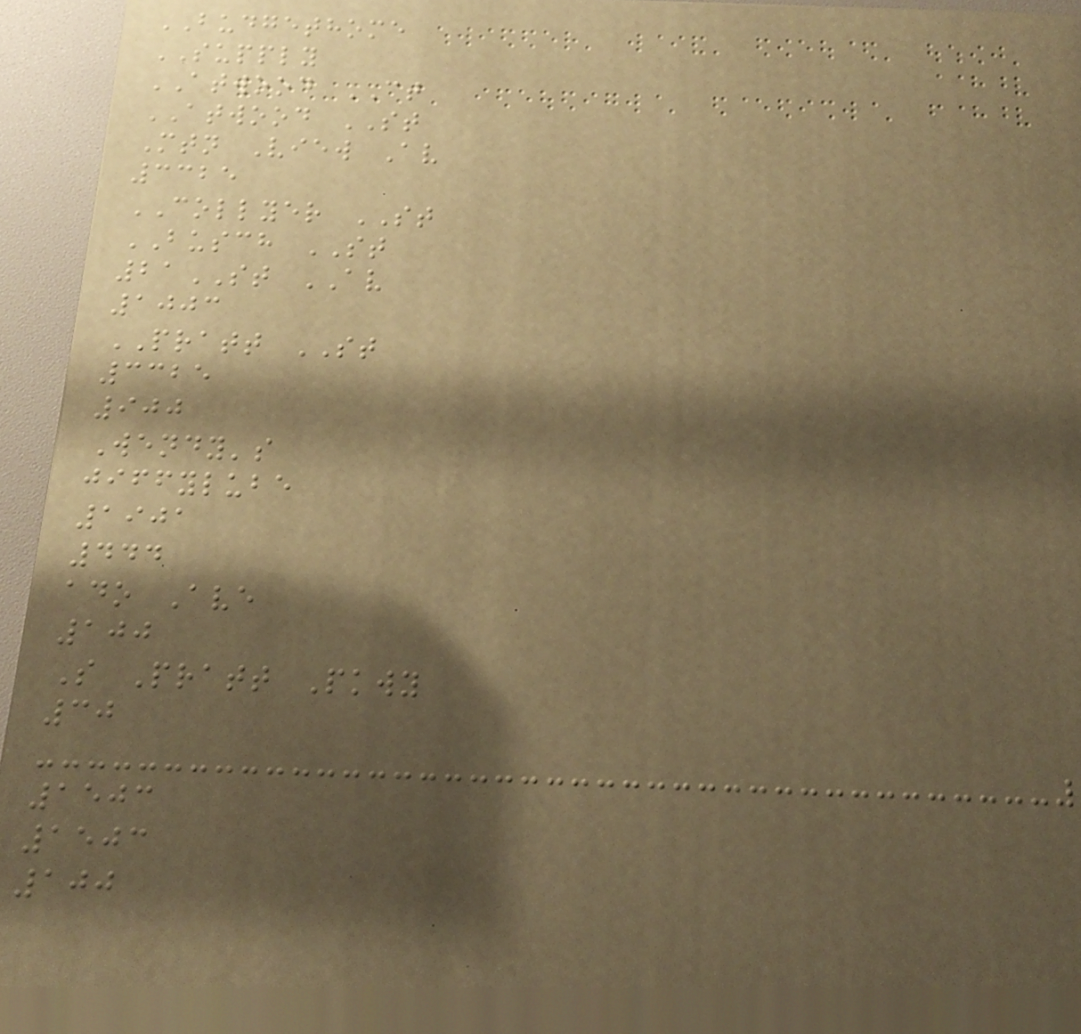BUDGETHOME
SUPPLY
ATWOOD CT
ATWOOD ST
Mtn View Av
3325
COLLYER ST
BUSCH ST
21ST AV
1003
PRATT ST
3325
900
Wendy's
jiffylube
1901
444
ado Ave
100
S Pratt Pkwy
30
1503
1503
100
